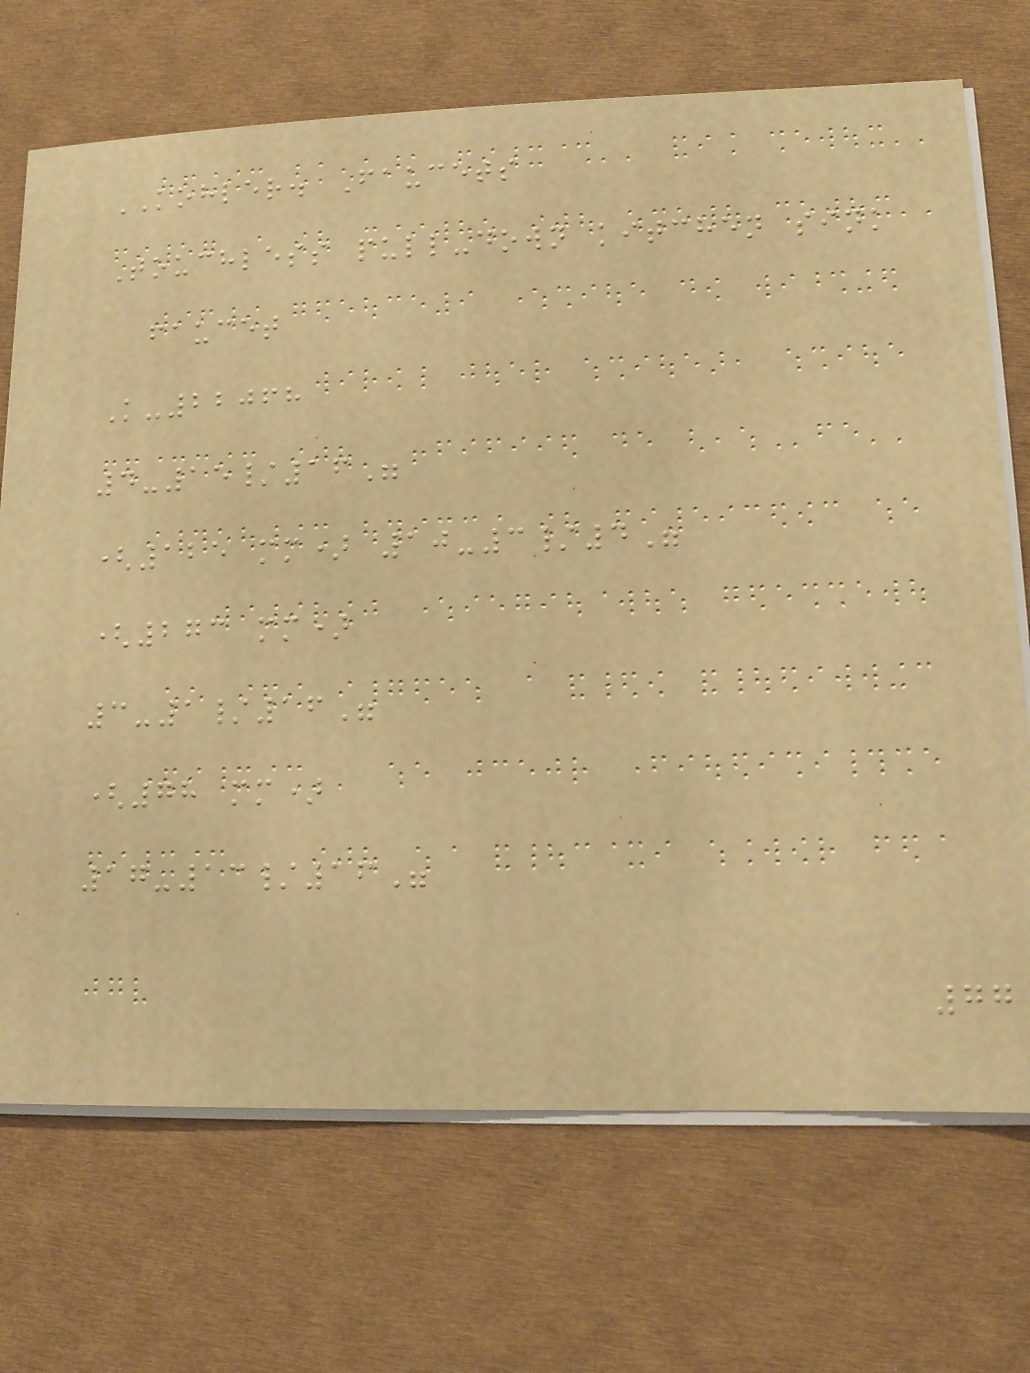KOHLER. Faucets
Touchless pull-down kitchen sink
faucet
K-22068
4-15/16"
(125 mm) 10-3/4"
(273 mm)
3-1/16"
(78 mm)
17-13/16"
77
